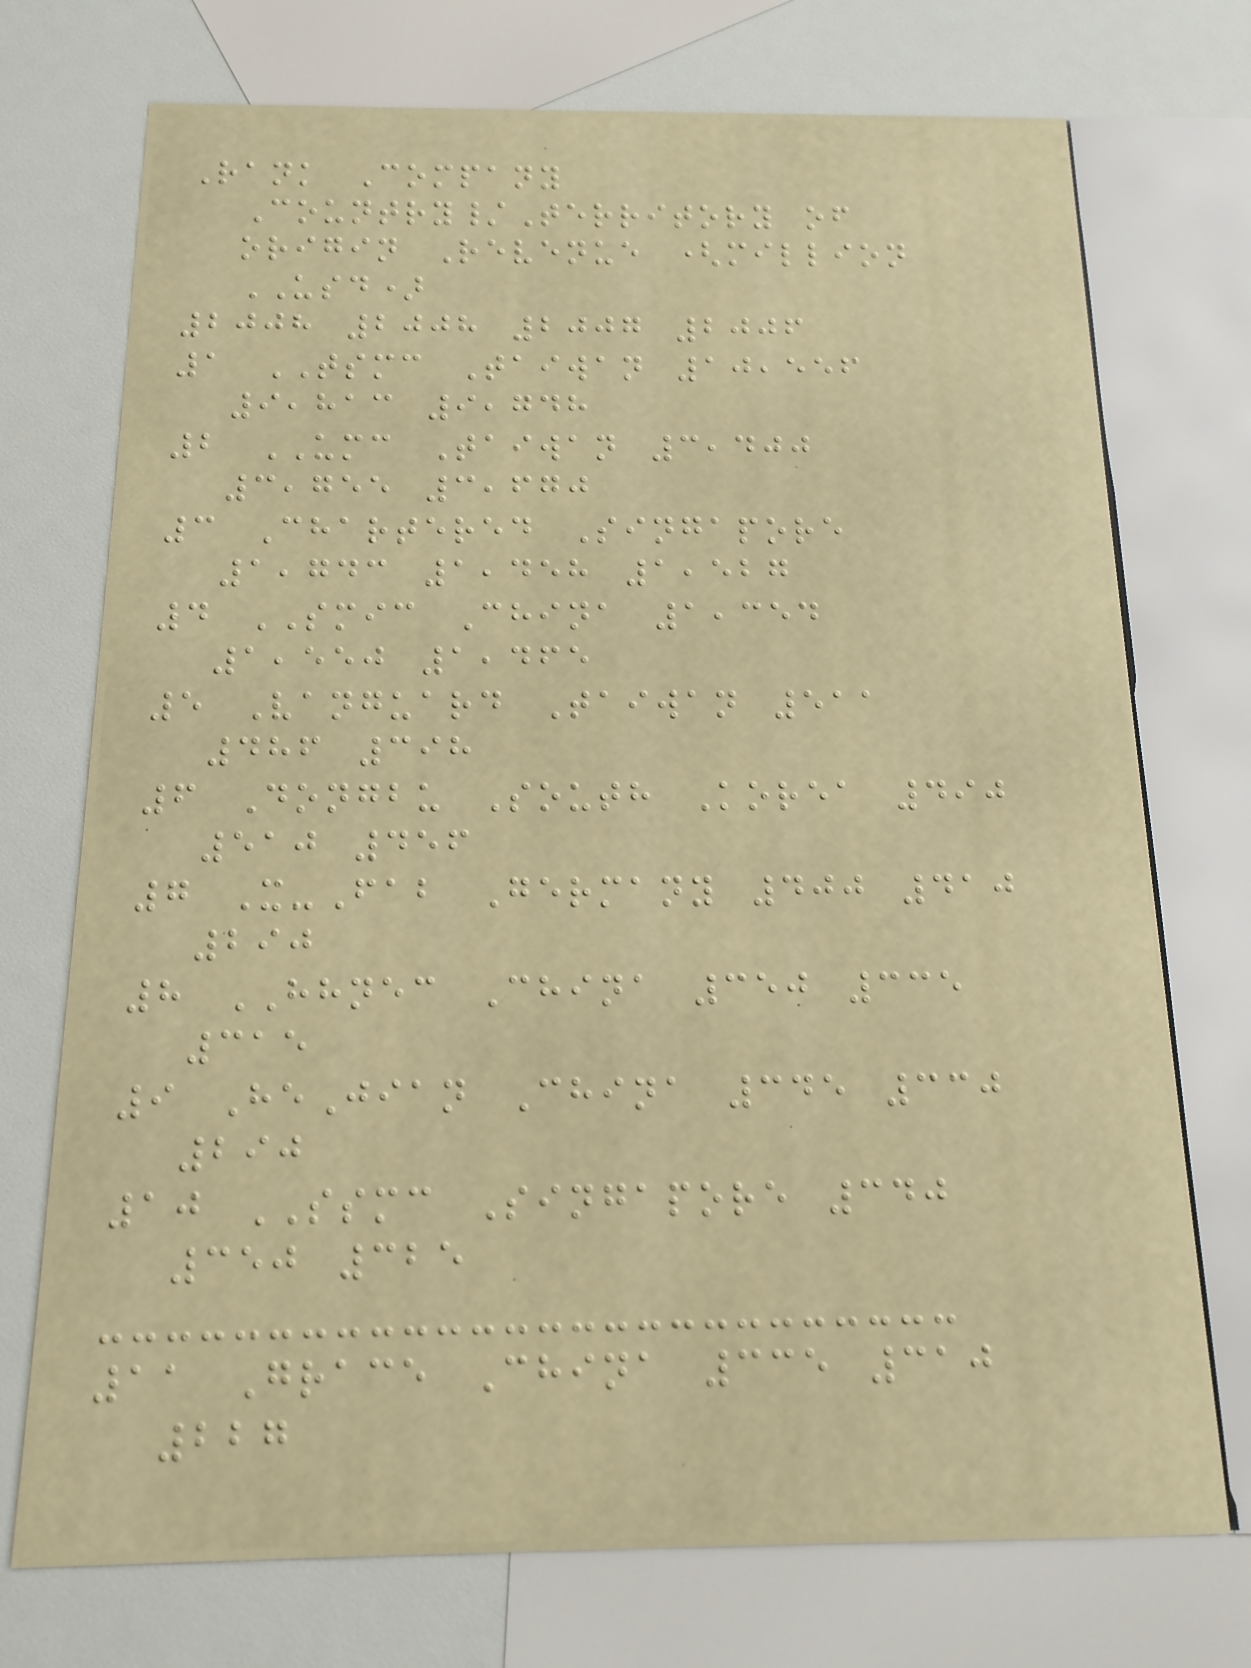Rank Company
Country/Territory of
origin Revenue (million
USD)
2008 2008 2007 2006
1 TSMC Taiwan 10,556
9,813 9,748
2 UMC Taiwan 3,400
3,755 3,670
3 Chartered Singapore
1,743 1,458 1,527
4 SMIC China 1,354
1,550 1,465
5 Vanguard Taiwan 511
486 398
6 Dongbu South Korea 490
510 456
7 X-Fab Germany 400 410
290
8 HHNEC China 350 335
315
9 HeJian China 345 330
290
10 SSMC Singapore 340
350 325
11 Grace China 335 310
227
